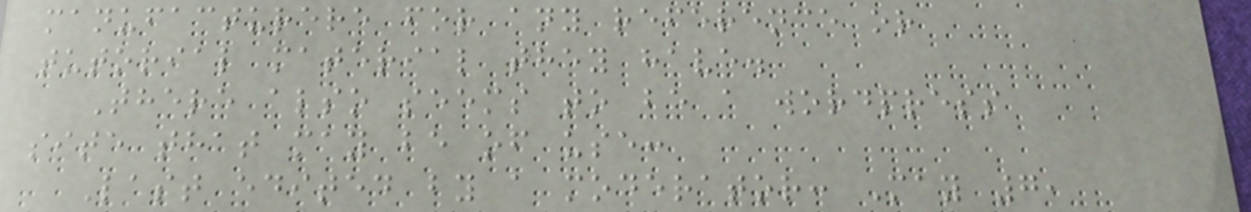manufacturere for any reference or
tutorial material they have.
There also seems to be a wordpress
site that may be of use:
Last edited by a moderator: May 7,
